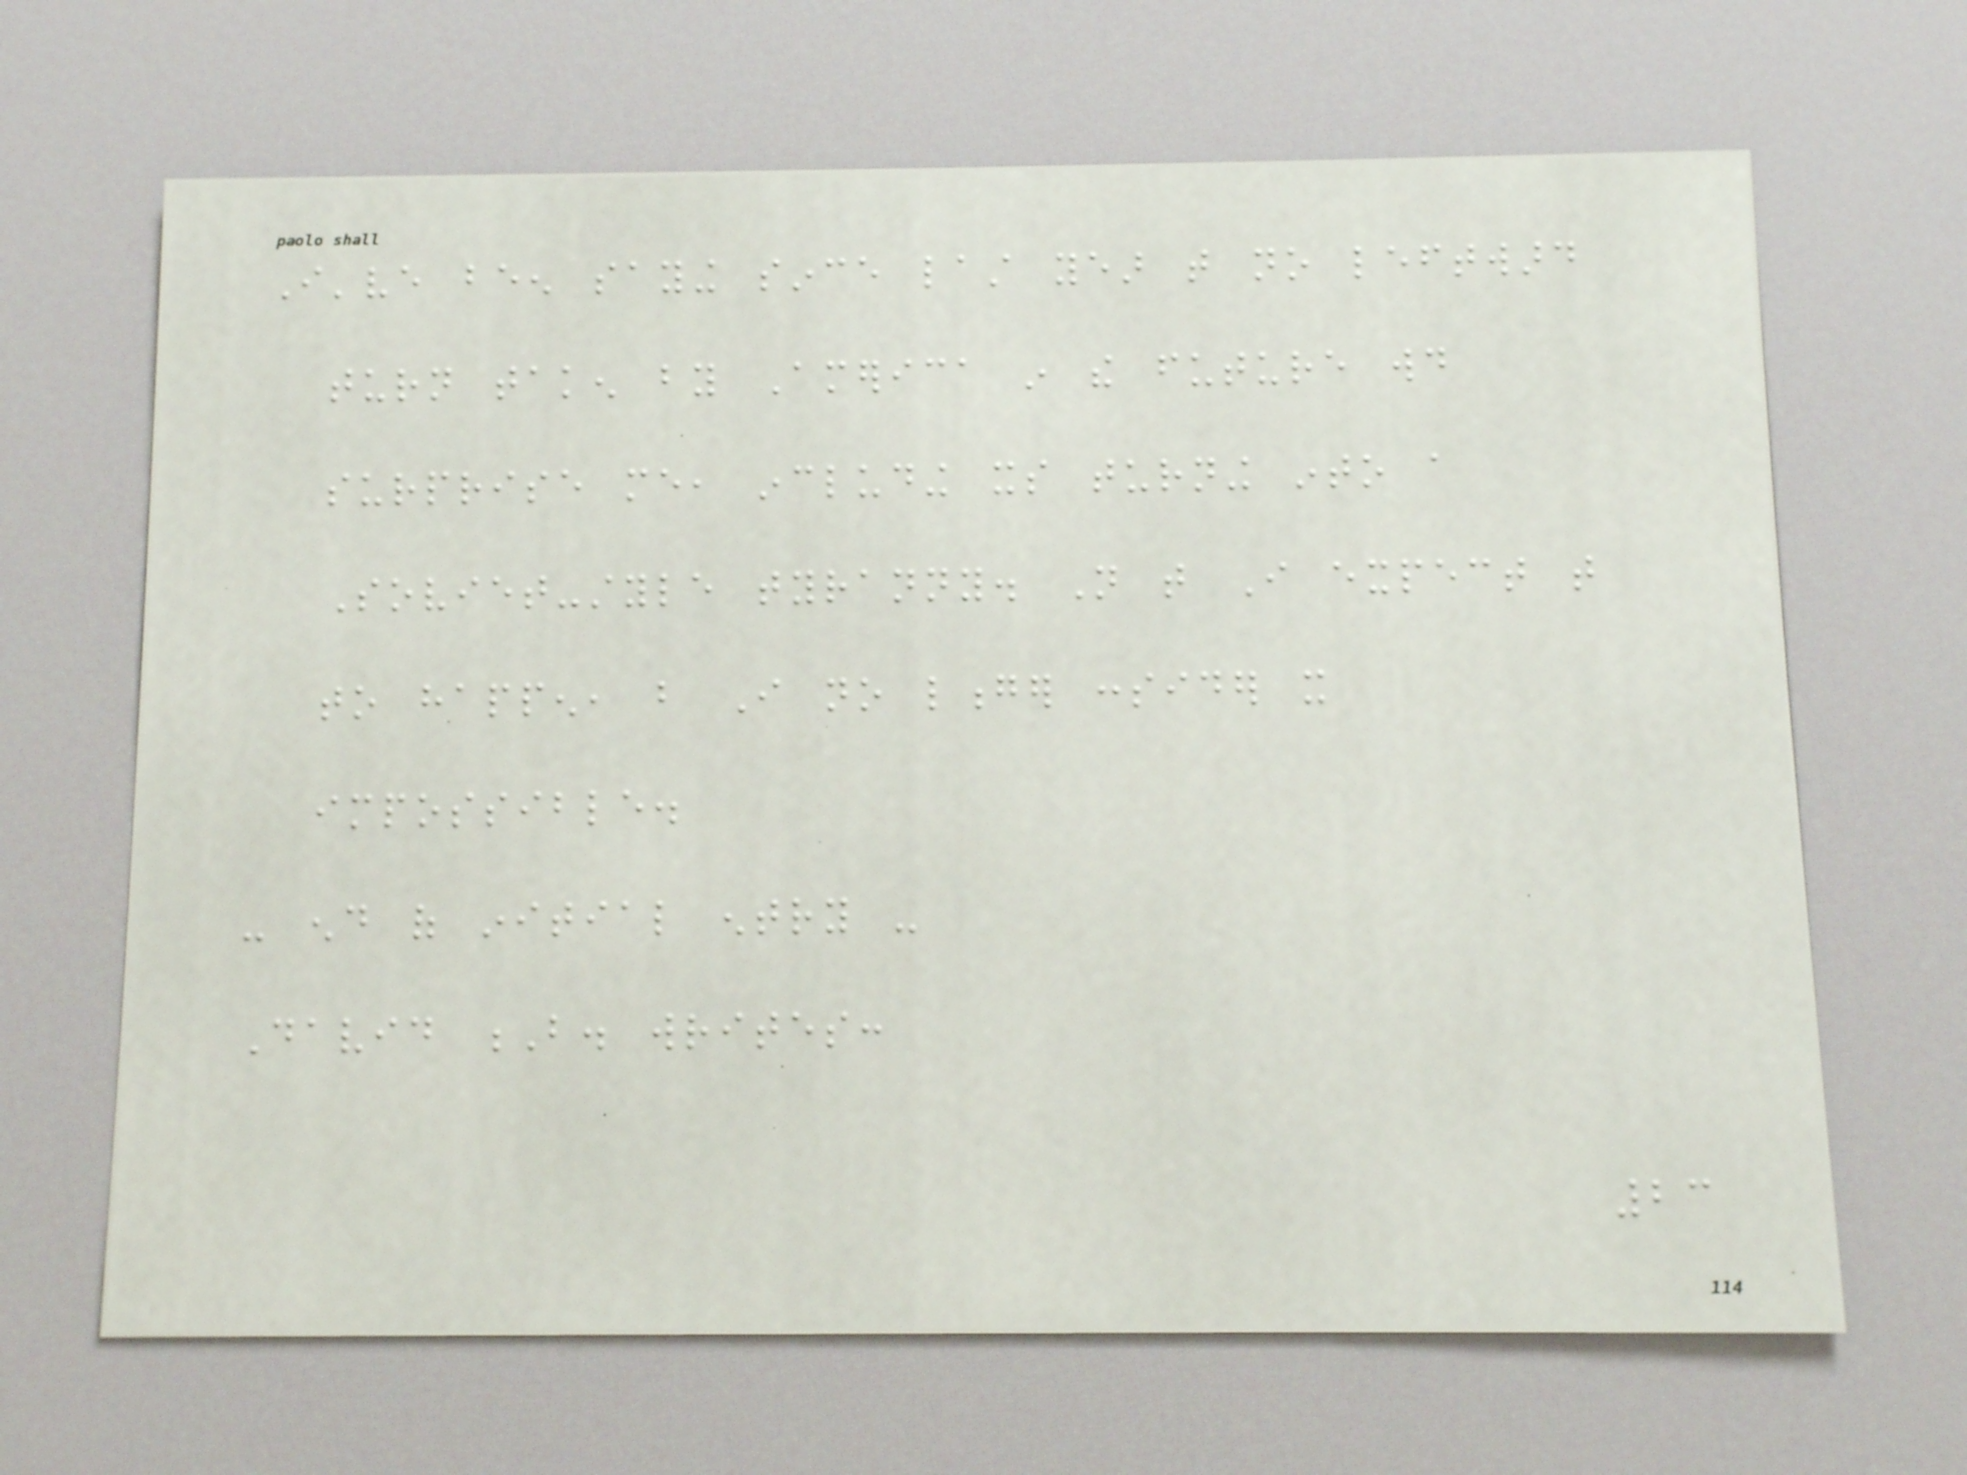I've been saying since last year that no leftward
turn taken by America in the future would
surprise me, including its turning into a
Soviet-style tyranny. Not that I expect that
to happen, but I no longer consider it
impossible.
- end of initial entry -
David B. writes:
23
